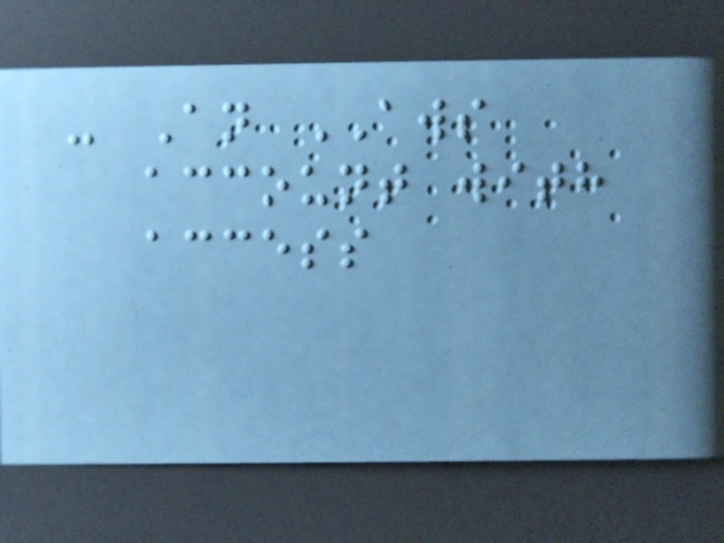- An AWS
account with
access
